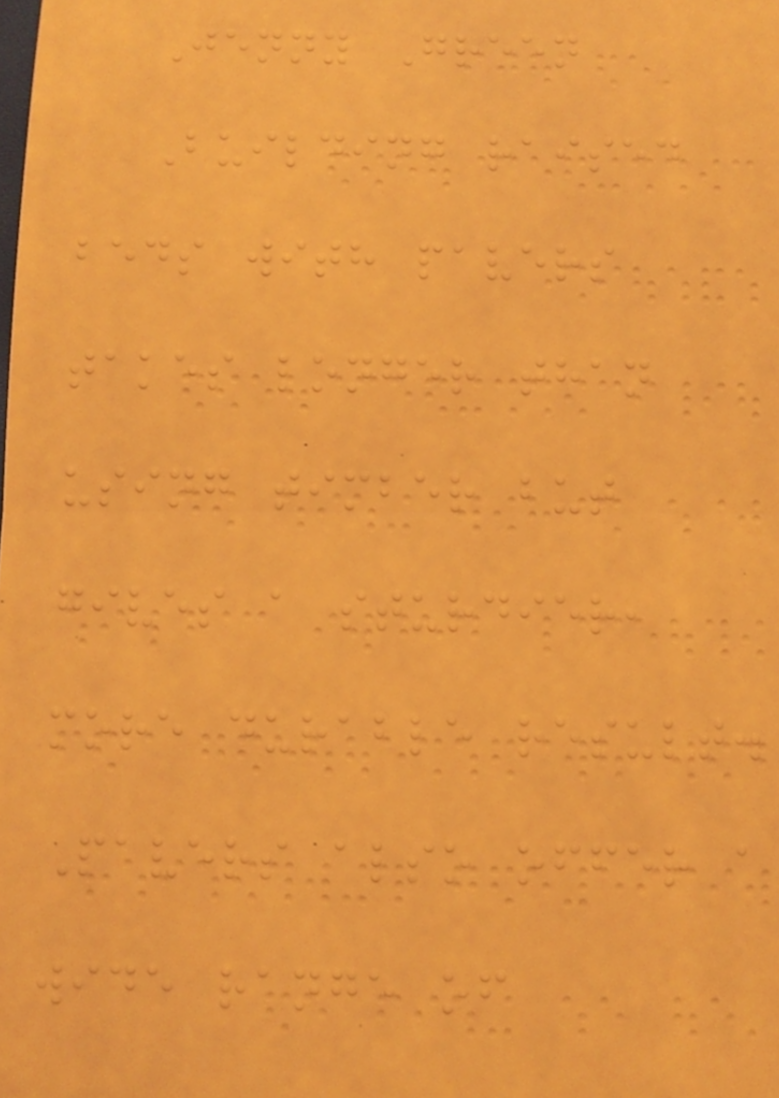Jenny Green
Building raised
beds with pavers
takes longer than
using timber but
gives a sturdier,
more durable result.
Pavers also offer a
wide range of
